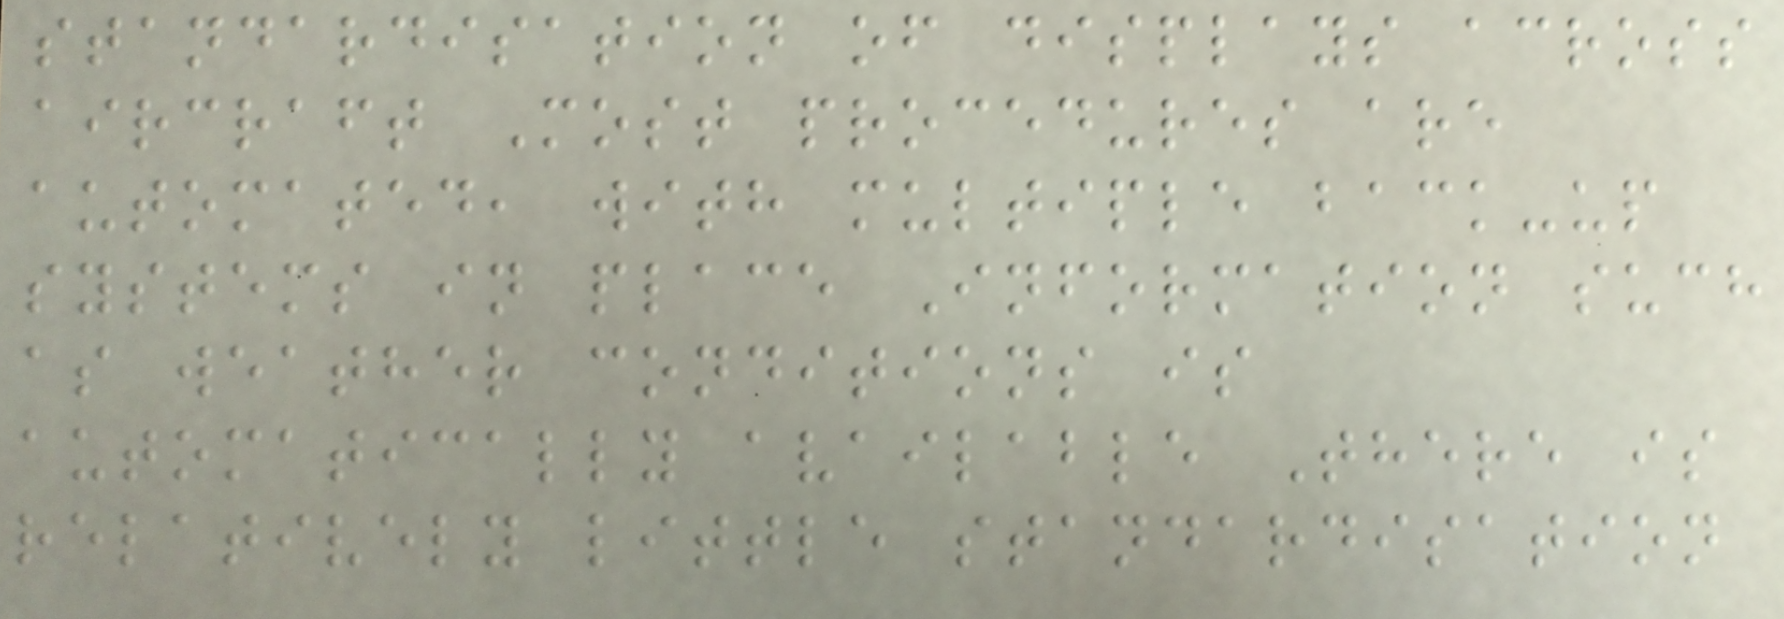standardisation of displays across
aircraft Most procedures are
automated, with multiple back-up
systems in place Information such
as weather conditions is
automatically available There is
relatively little standardisation
